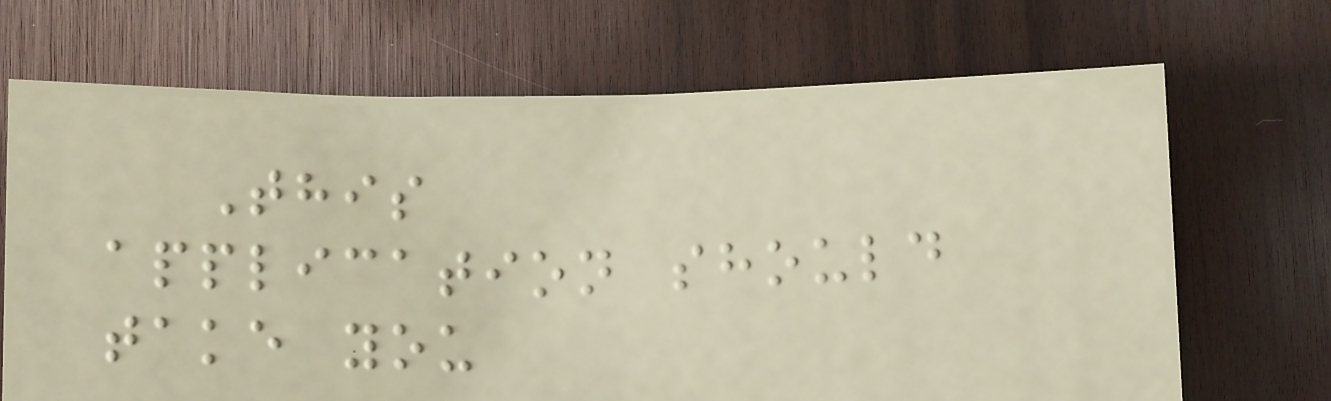This
application should
take you
